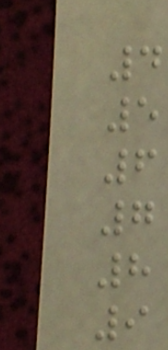4
5
6
7
8
9
